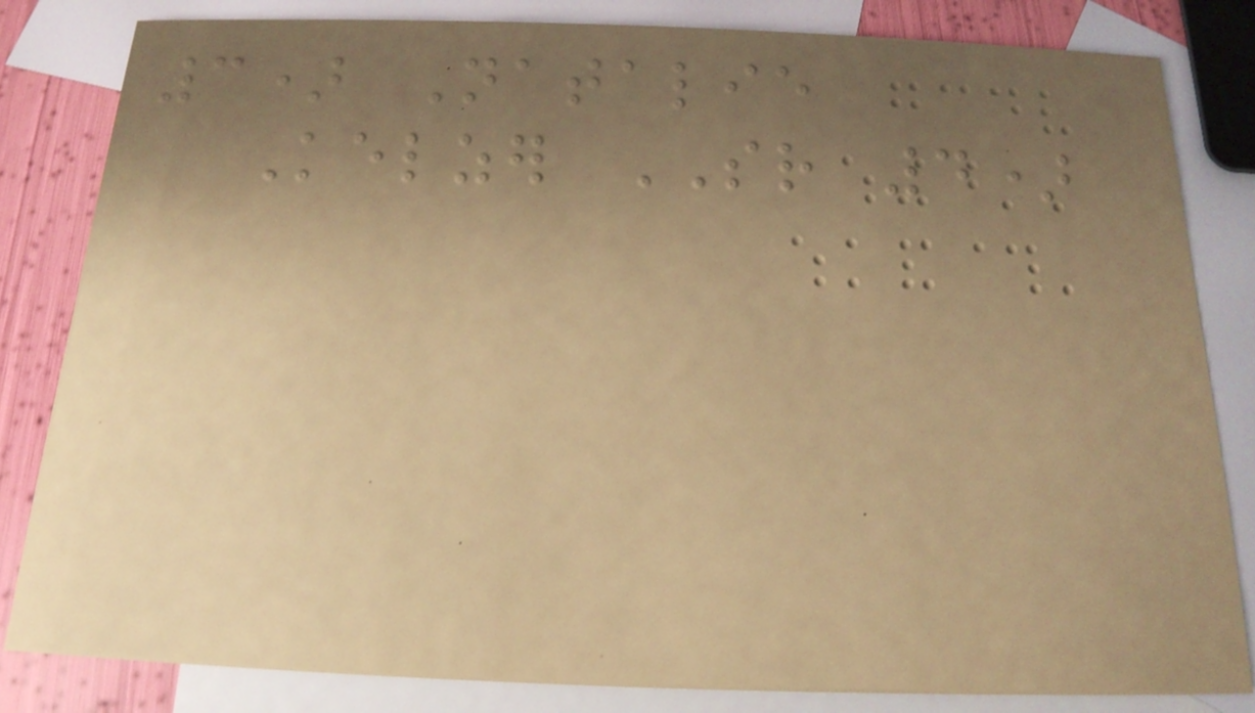3) Natalie
Kelzer SR 4)
